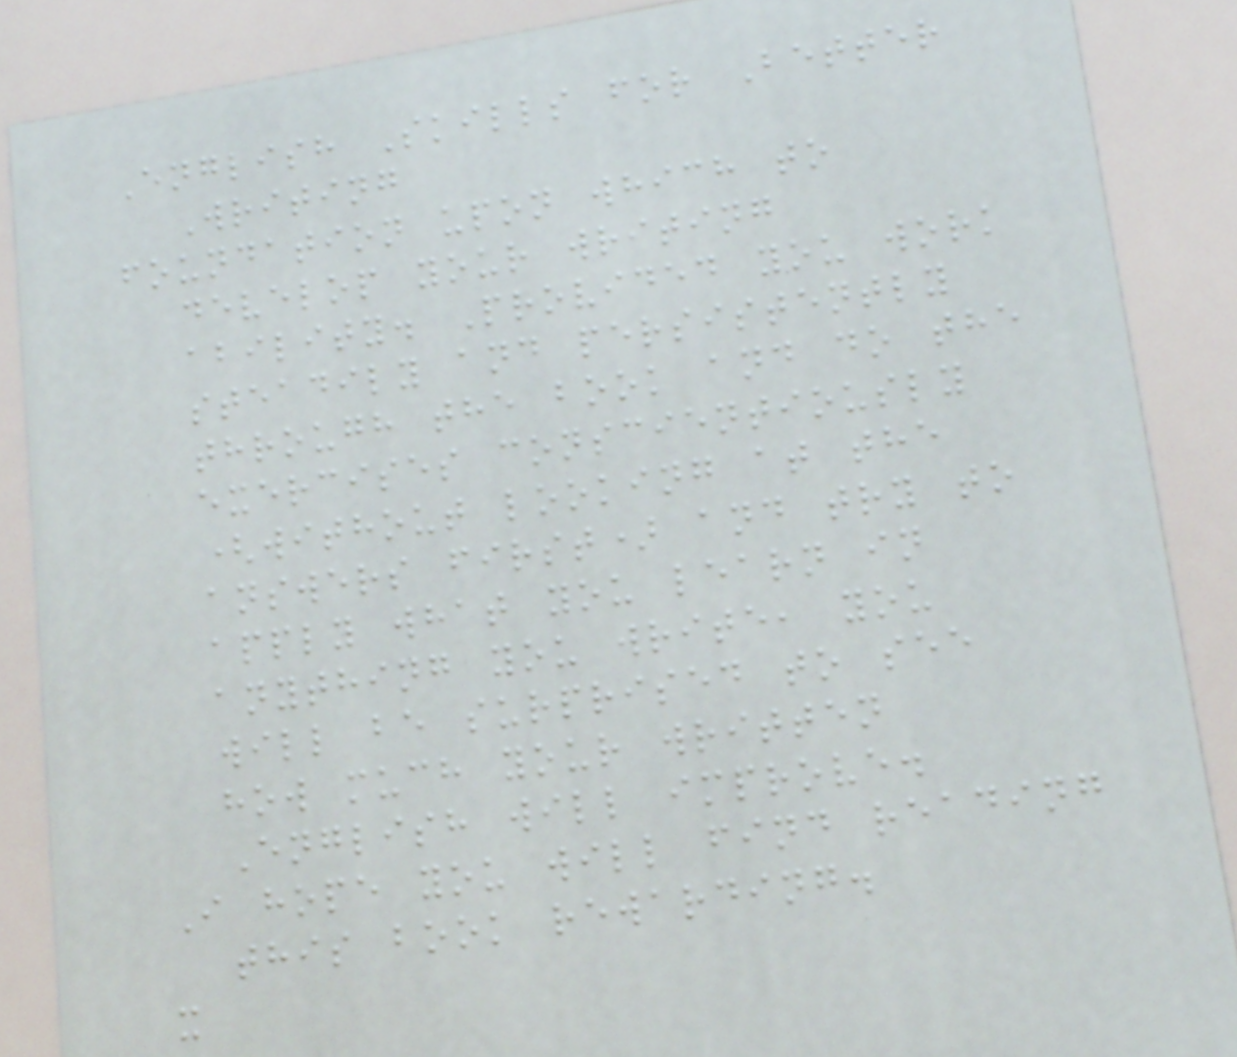English Skills for Better
Writing
foundation upon which to
develop your writing
ability. Provided you work
steadily and persistently
through the book and do the
exercises conscientiously
(without looking at the
answers first) and try to
apply what you learn in
anything you write, you
will be surprised to see
how much your written
English will improve.
I hope you will find reading
this book rewarding.
x
